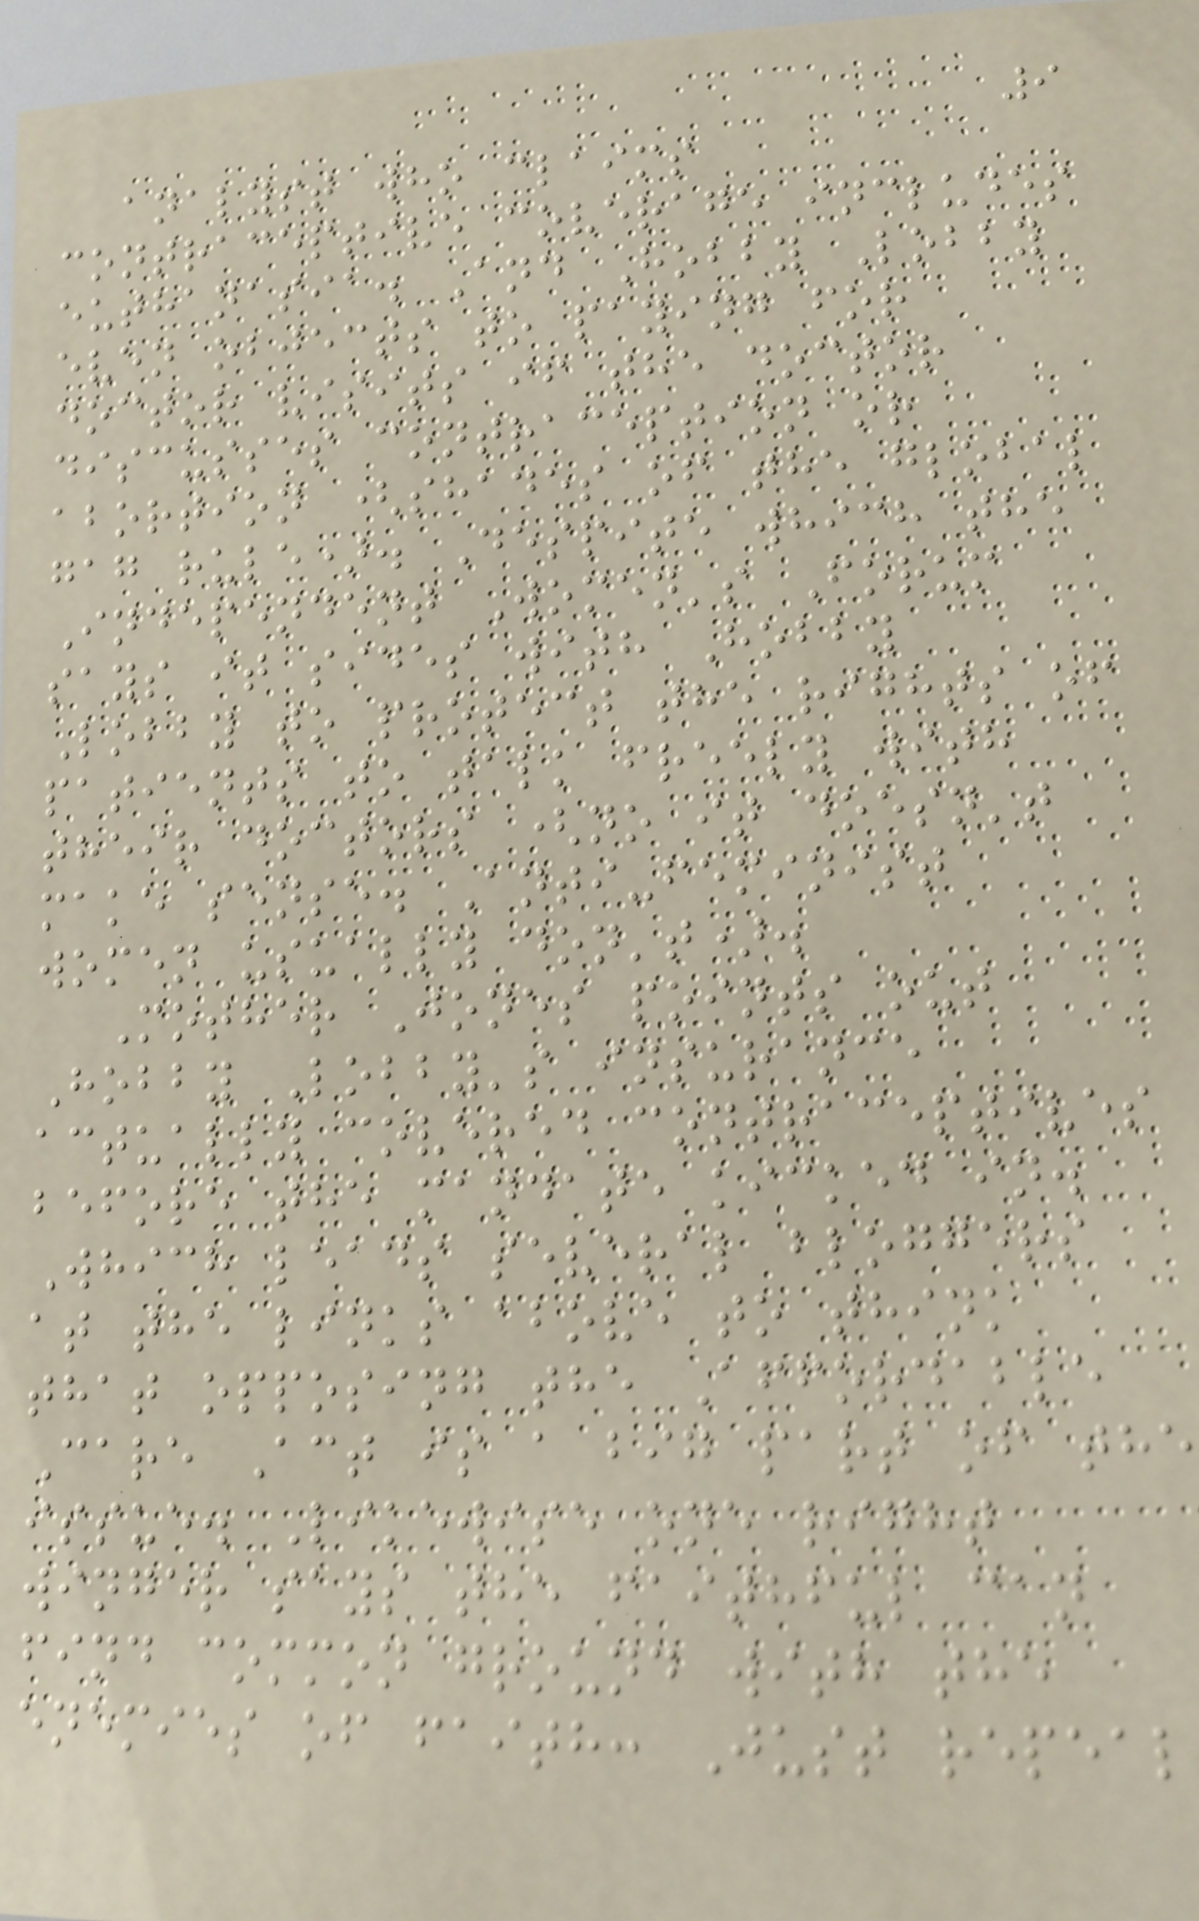9
analyst who claims
contraceptive coverage includes
euthanasia. And Hobby Lobby
even objects to paying for
doctor visits if the doctor
discusses contraception or
abortion (shades of the global
gag rule). Despite which the
Independent Women's Forum
says it sides with Hobby
Lobby to protect the rights of
patients to talk freely with
their doctors (no it doesn't
make sense. Anti-feminist
women usually don't).
Mother Jones points out
Hobby Lobby's insurance
actually covered contraceptives
before the mandate kicked in.
Which leads several bloggers
at the links above to think
that opposing the Affordable
Care Act is a big part of the
issue. Likewise one right
winger says the faithful can
find common ground with the
enemies of faith: Just repeal
